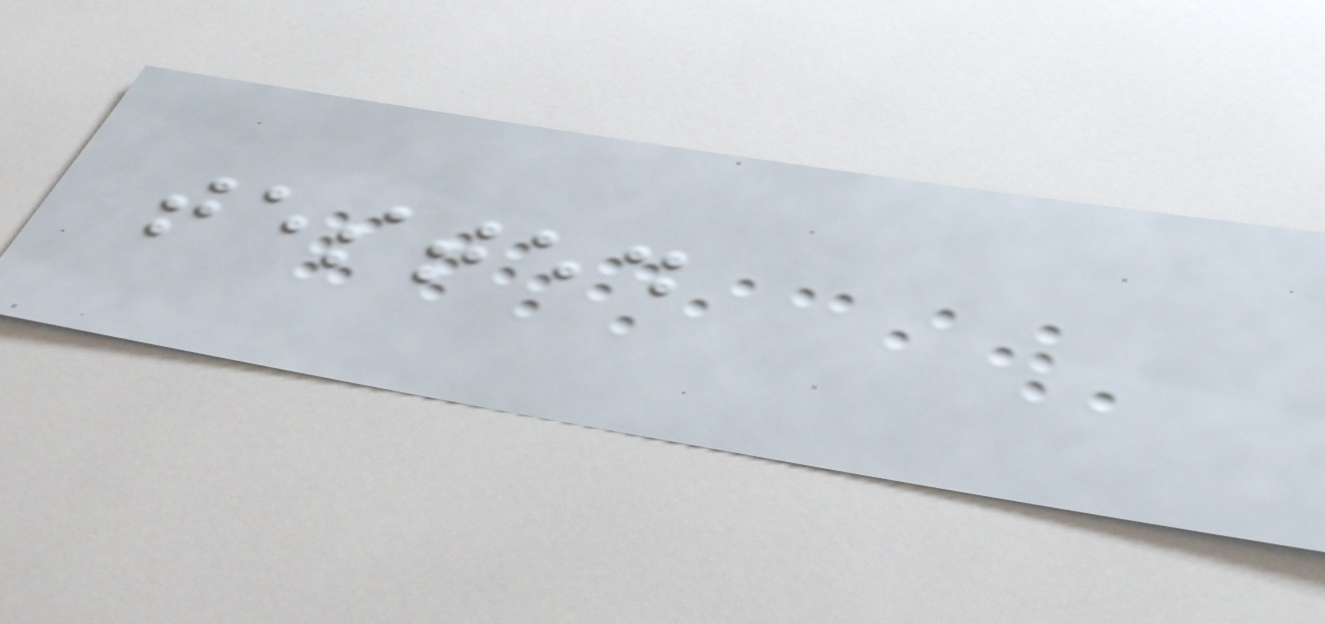tested
